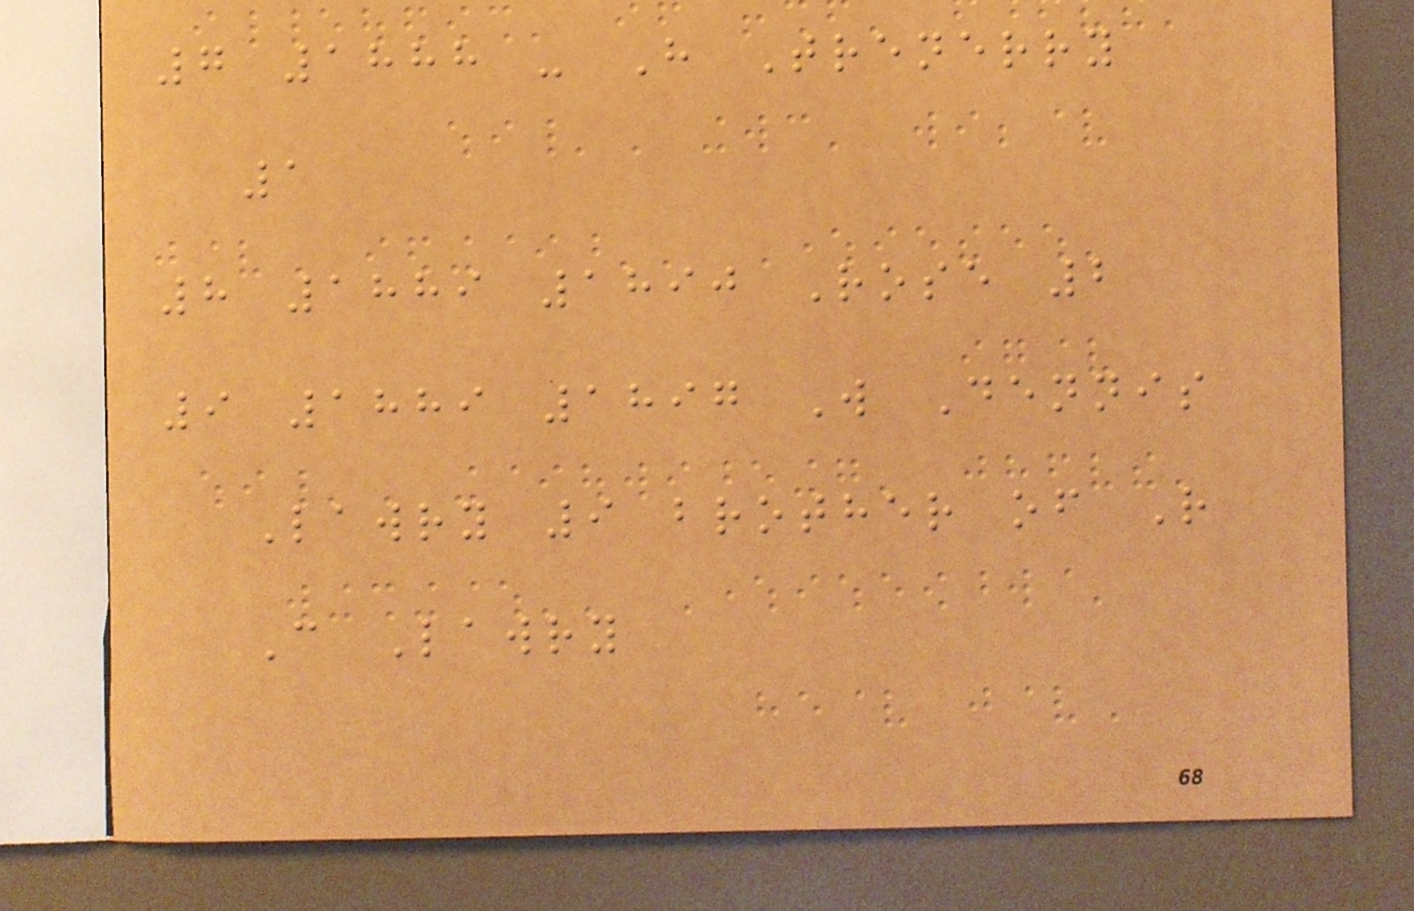7 1888 - H Trenerry
1
8 1889 1890 Rose 2
9 1889 1897 W Dennis
Lawry 9 brother of R
C Lawry
